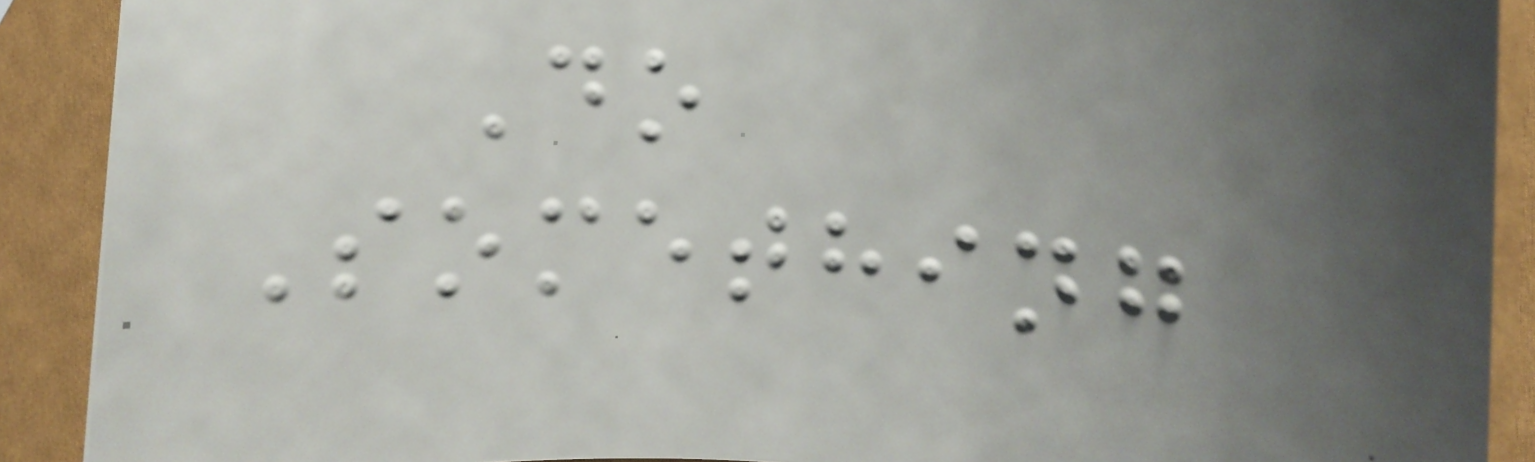Do
Something
